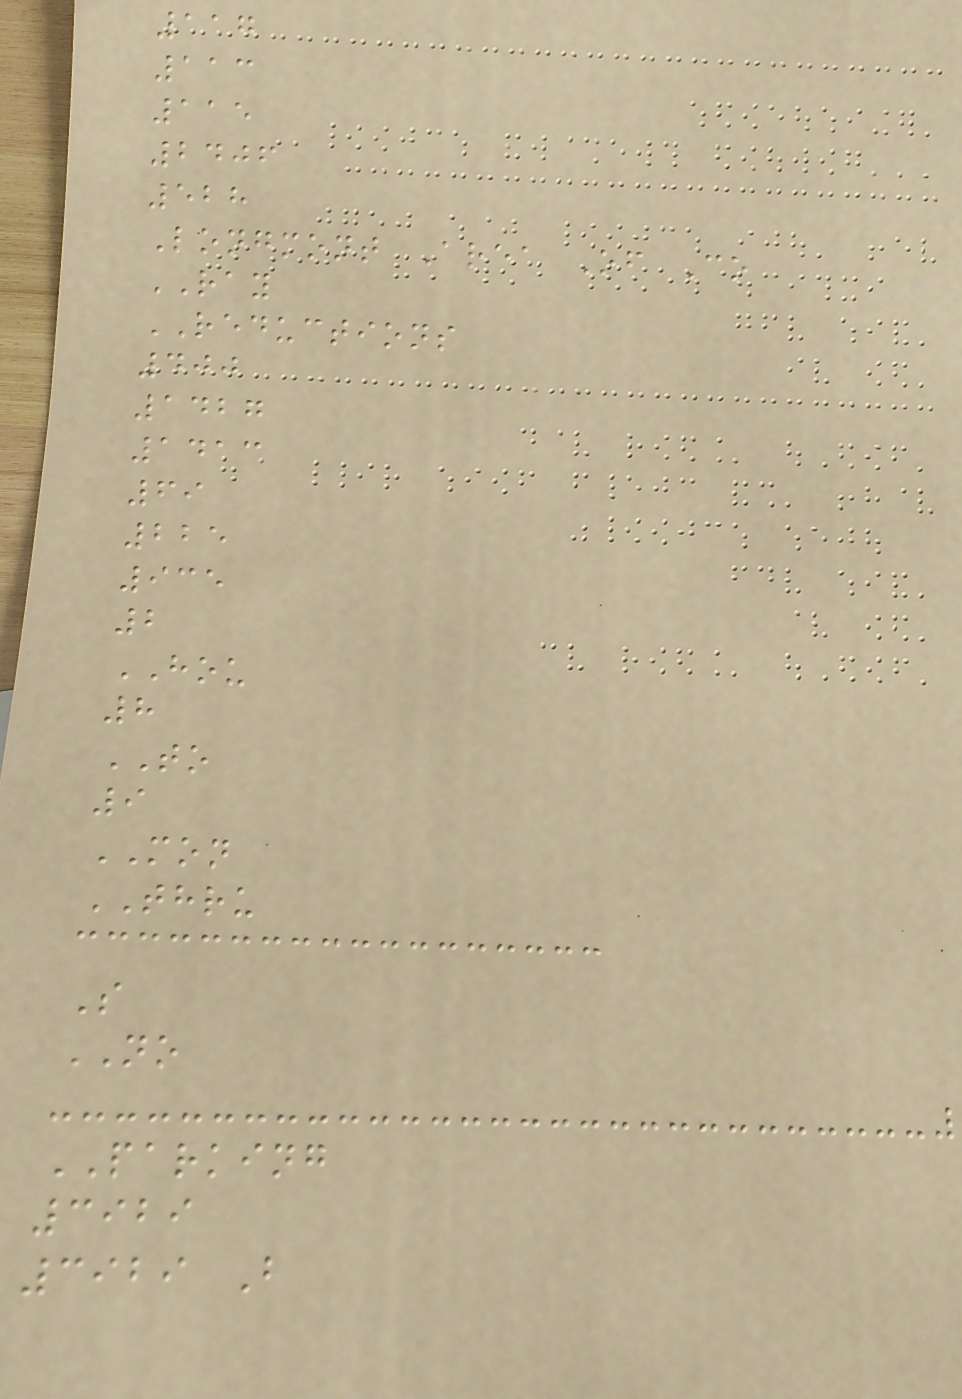117
113
115
2406
528
Longmont Area Of Co
RAY
REDUCTIONS
400
1427
1413
69
225
935
2
HOU
8
TO
9
MON
THRU
S
NO
PARKING
3929
3929 B
